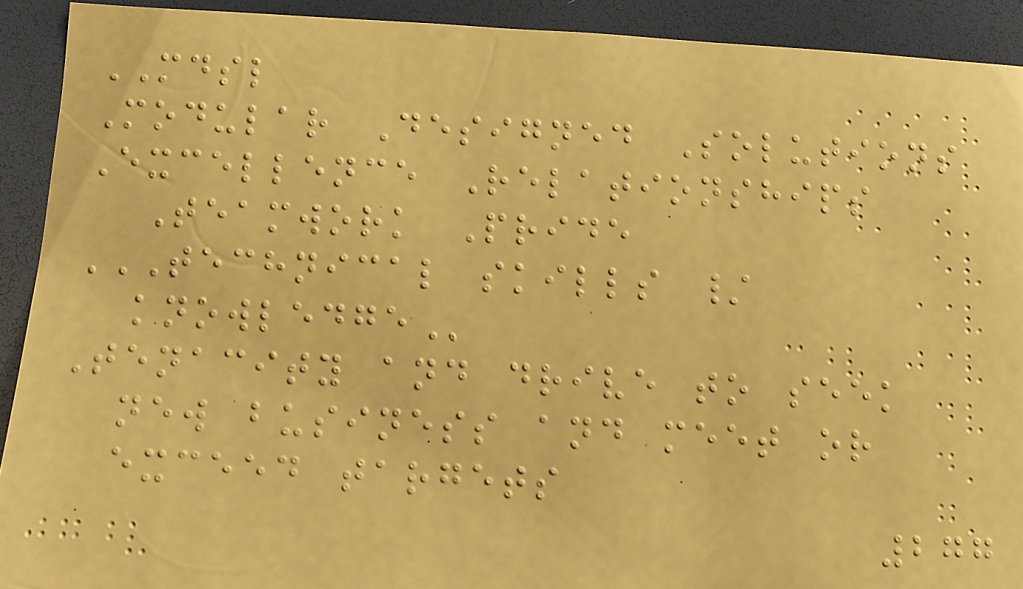MDSL
Modular Designed Solutions
Excellence Relationships
Teamwork Pride
TECHNICAL SKILLS /
KNOWLEDGE
Tenacity and drive to seek
new business and meet or
exceed targets
277
